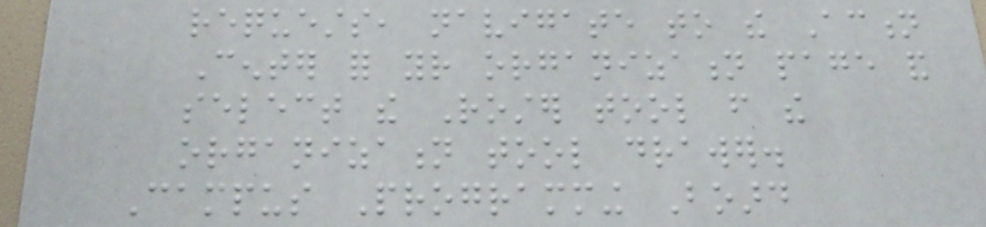requests, navigate to the Action
Center for your organization page and
select the Roster tool from the
organization tool drawer.
Campus Programming Board
